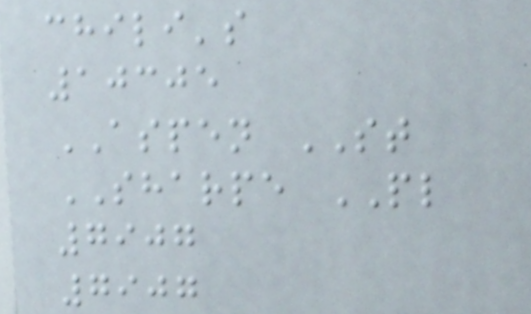chili's
10305
ASPEN ST
SHARPE PL
7907
7907
